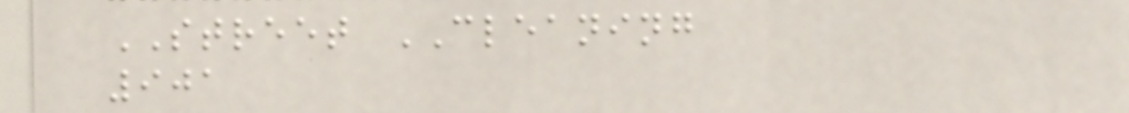STREET CLEANING
901
